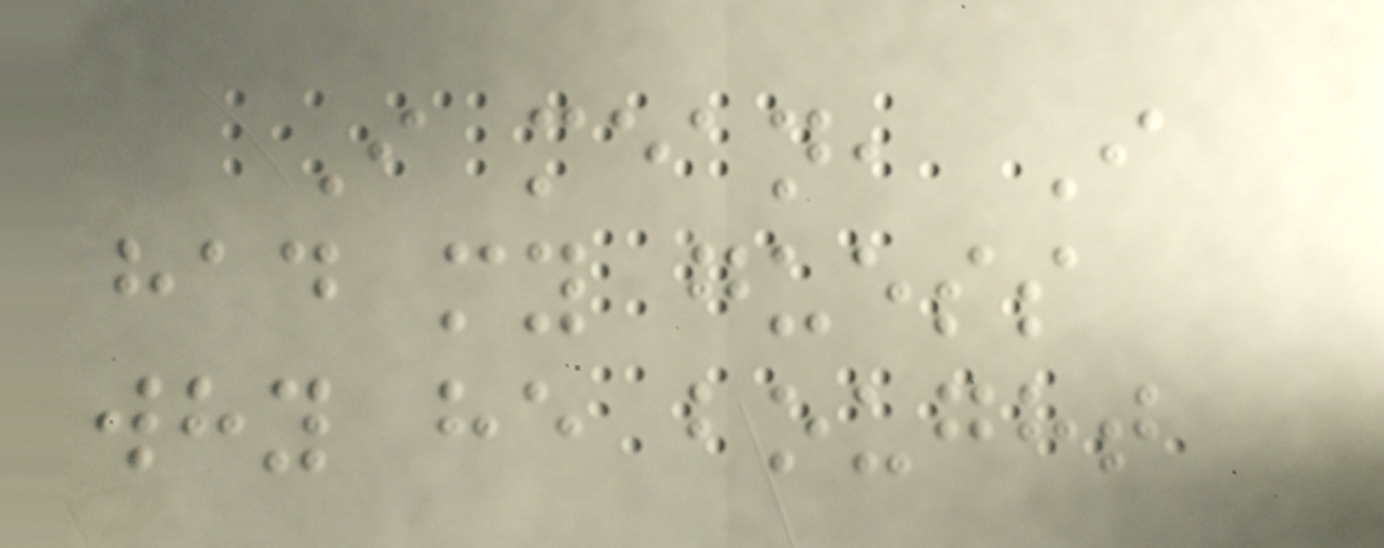I mean, I
had my guess
why he bought
